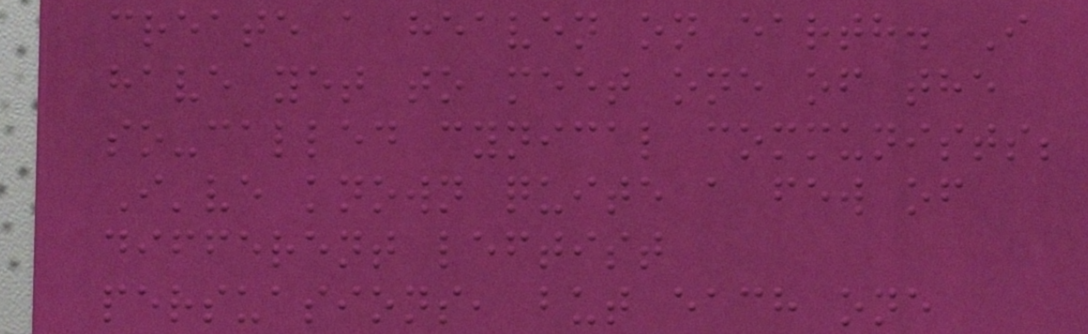create a heaven on earth. I
have yet to meet one of the
so-called cynical communists;
I've known quite a few of
different leftist
persuasions, but each one
